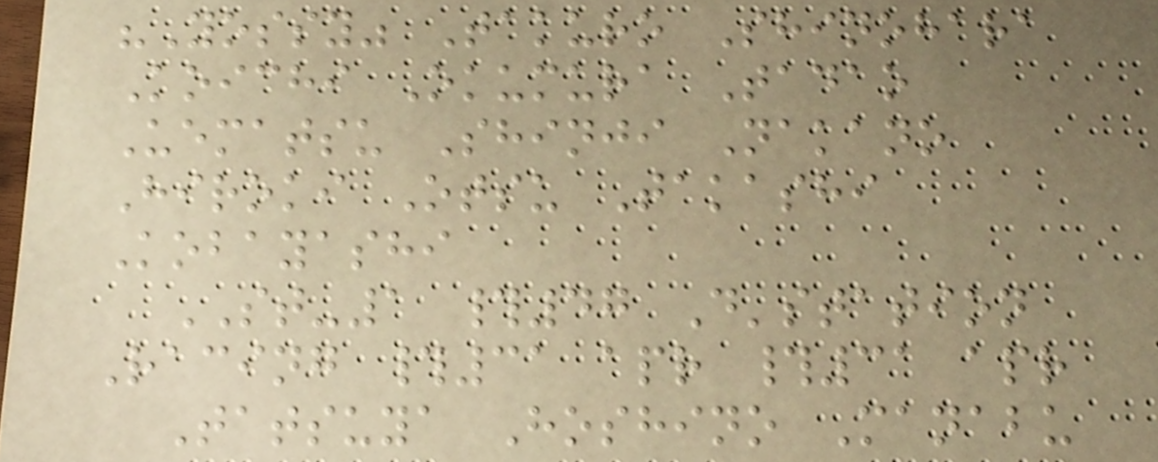"Yossy" Takuro Shinohara
Koichi Okumura Tadao
Uematsu Shinji Nakano
Hiroki Otsu Takashi
Kobayashi
ST-1 #47 D'station
Racing #31 apr #31 apr
Tatsuya Hoshino Manabu
